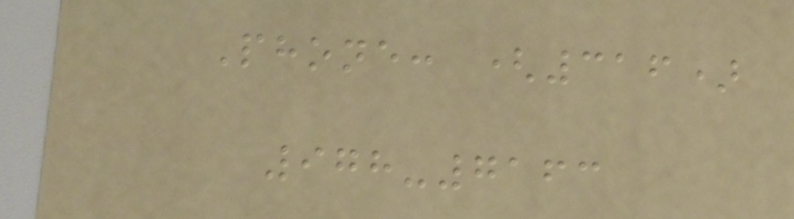Phone: (316)
978-7163
